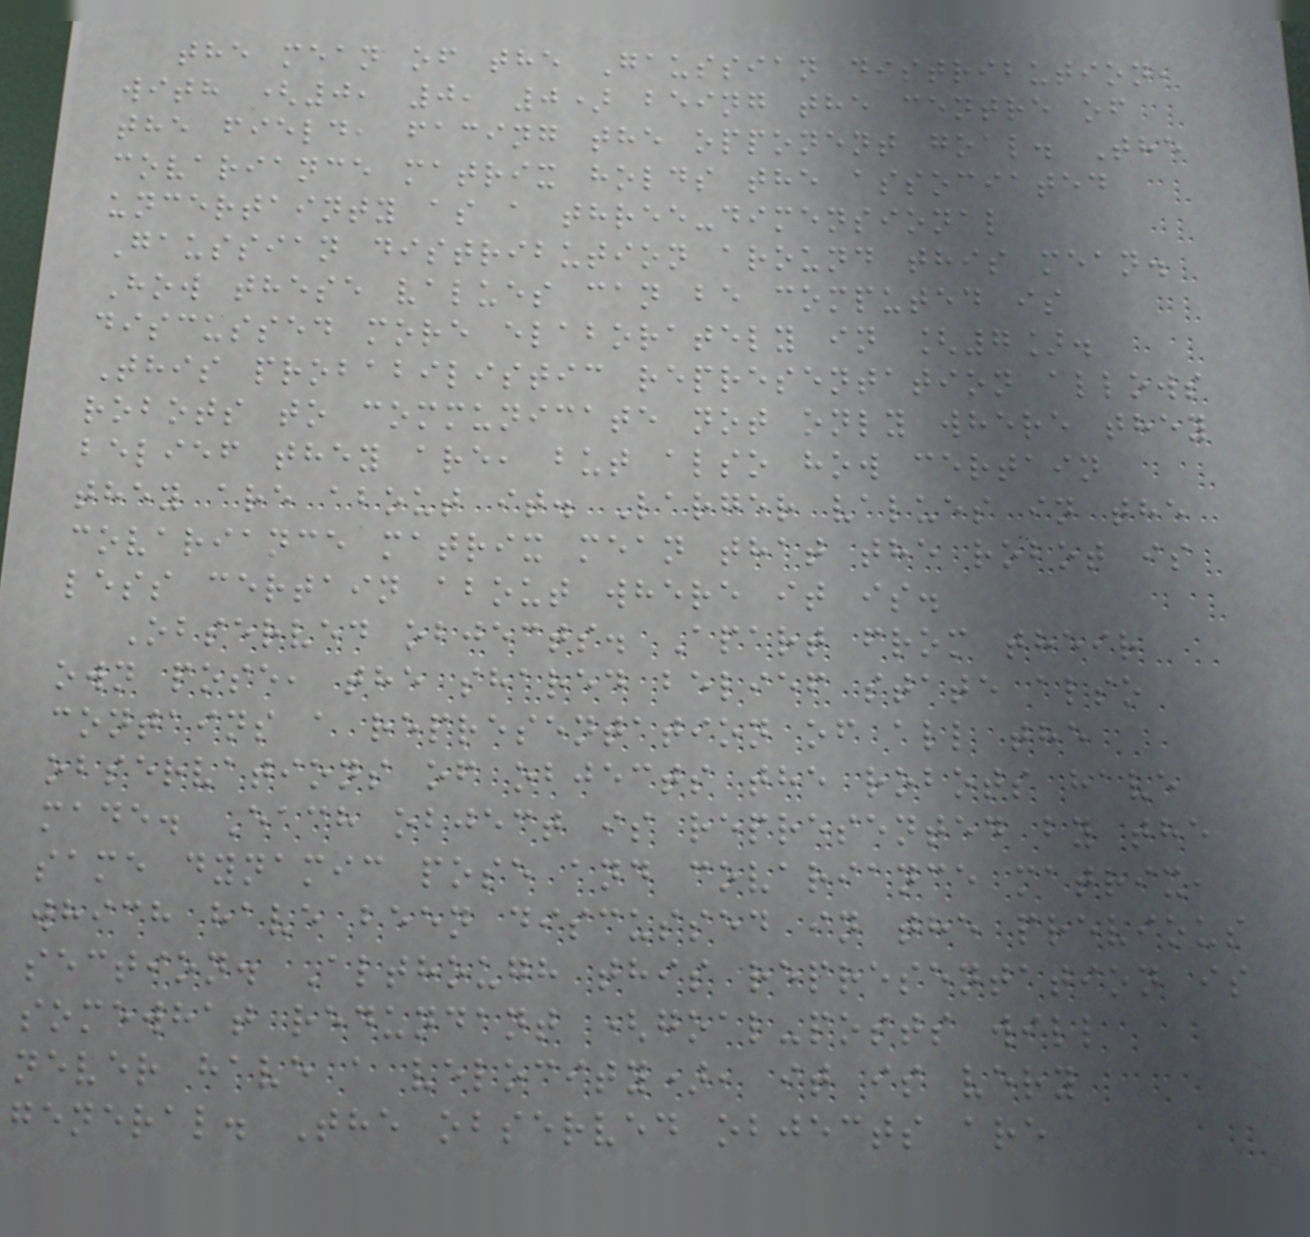the mean of the Gaussian distribution,
with (0, 0, 0) being the centre of
the field, facing the opponent goal. The
covariance matrix holds the associated
uncertainty as a three-dimensional
Gaussian distribution around this mean.
How these values can be computed is
discussed more elaborately in [7].
This probabilistic representation allows
robots to communicate not only where they
belief they are, but also how certain
they are about it. Larger values in the
covariance matrix mean that the robot is
less certain about where it is.
Observed objects. Apart from their
own pose, the shared belief state also
contains a representation of all the
observations of objects the robots have
made. Each object is represented by the
same dynamic pose and covariance matrix,
which have been discussed in the previous
section. Although this representation is
somewhat redundant (goal-posts will
never have a velocity), it is very
general. The observed objects are
